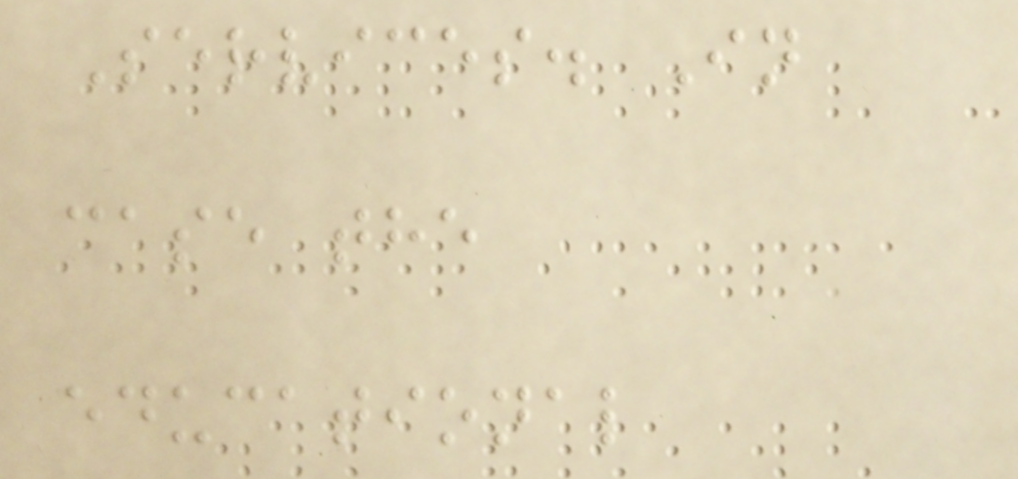Services. In
case the
educational
